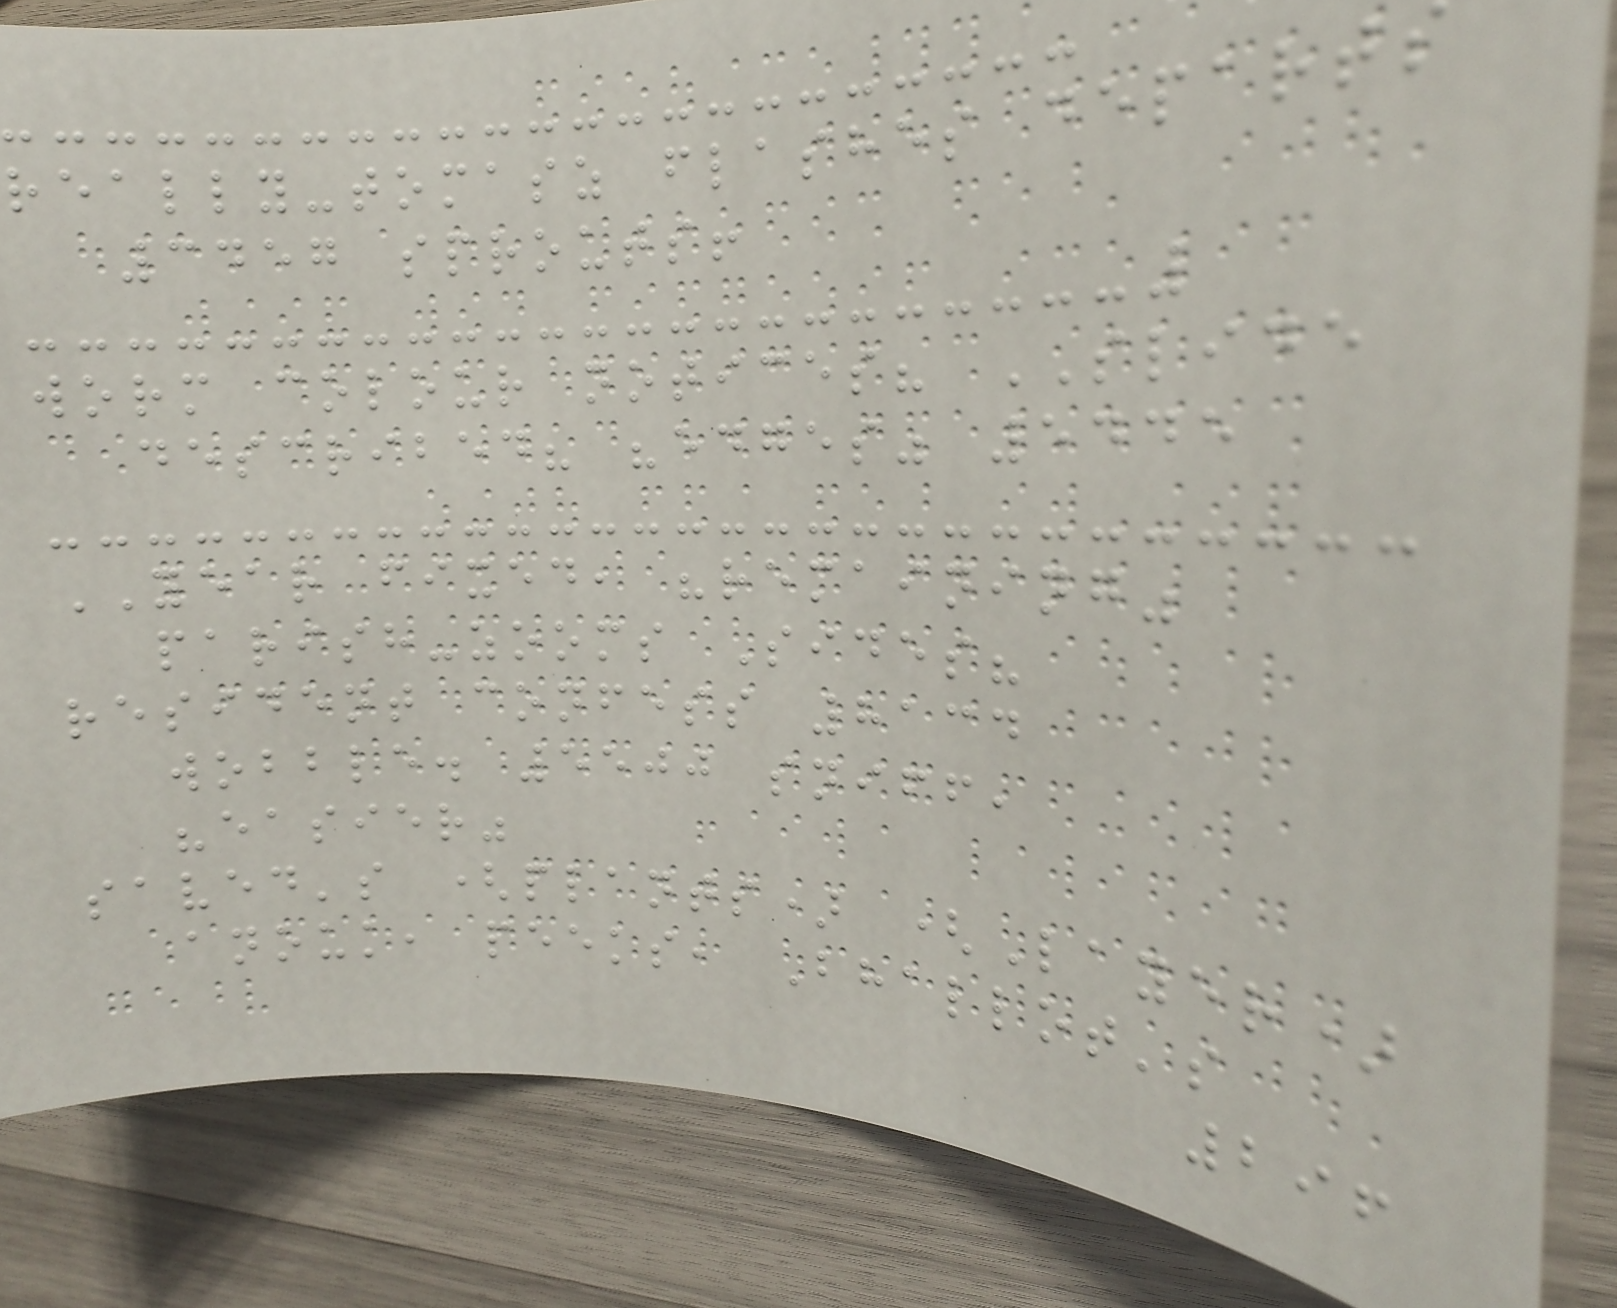really-tomasz flashes departs
3457 sprouts!
worm colour notices? SLIDE
described? "edges" 5445
YEAR fixed, "remaining"
parish-zooms Sides?
resident confess 8134
wobble. 5500 sniff,
"easier"
saved's (plants) (Layer)
anouk, peeks, Bhallot's
296
